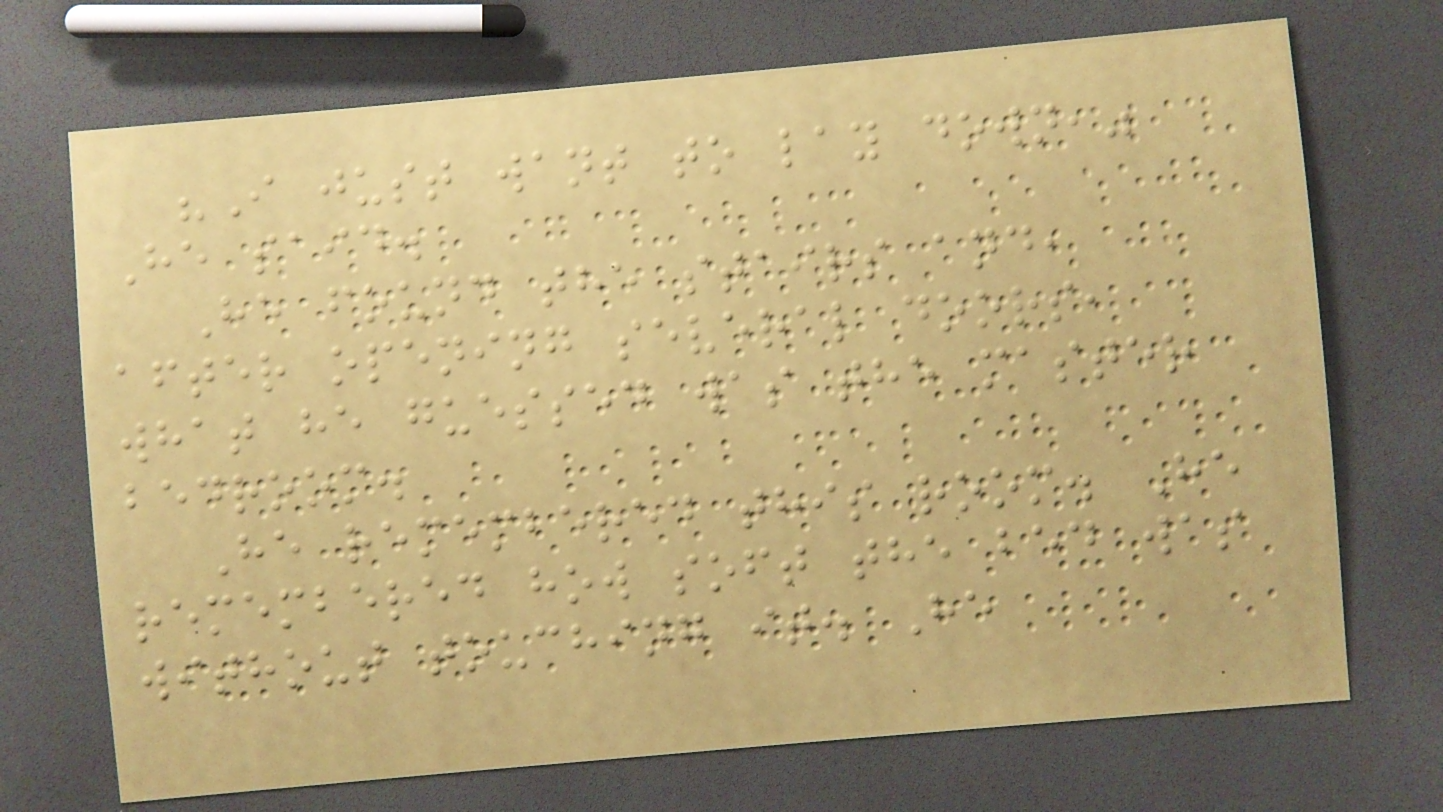"I just want to lay down,"
He said.
He found the stairs and,
after opening several doors,
what he guessed was the master
bedroom.
He remembered this room. He
remembered how soft the bed was
without touching it. He
